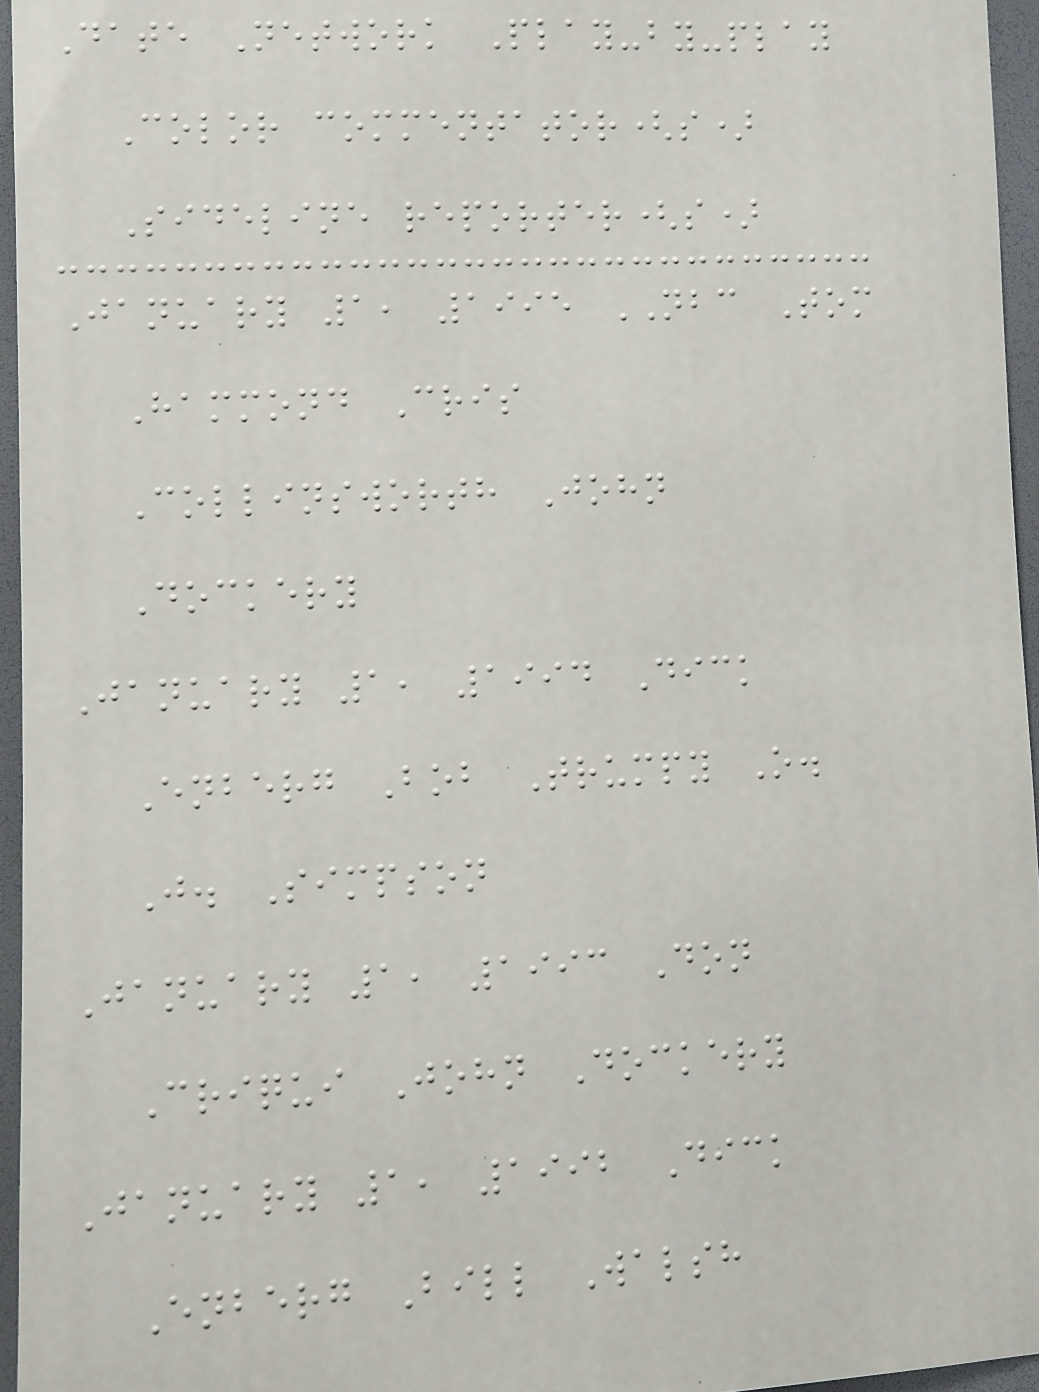Date Network Play-by-play
Color commentator(s)
Sideline reporter(s)
January 1, 1995 NBC Tom
Hammond Cris
Collinsworth John
Dockery
January 1, 1994 Dick
Enberg Bob Trumpy O.
J. Simpson
January 1, 1993 Don
Criqui John Dockery
January 1, 1992 Dick
Enberg Bill Walsh
